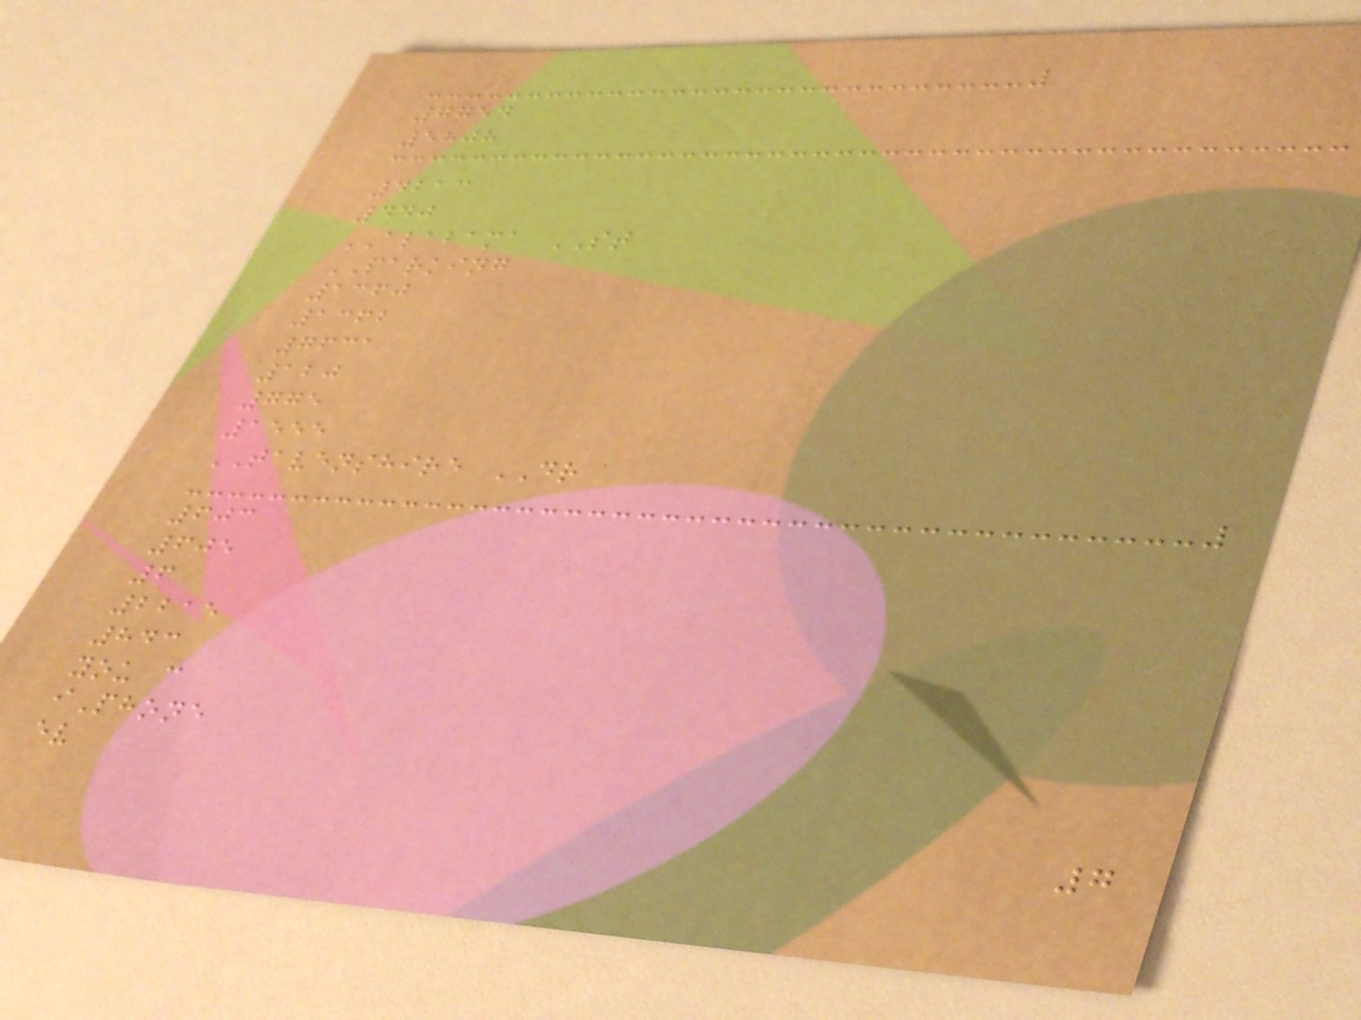7754
5808
4213
440
ALABAMA ST
PARKING
1360
1362
7631
120
775
1555
TAVENSHIRE DR
603
605
6
2215
843
you c
iPhone
ev
7
